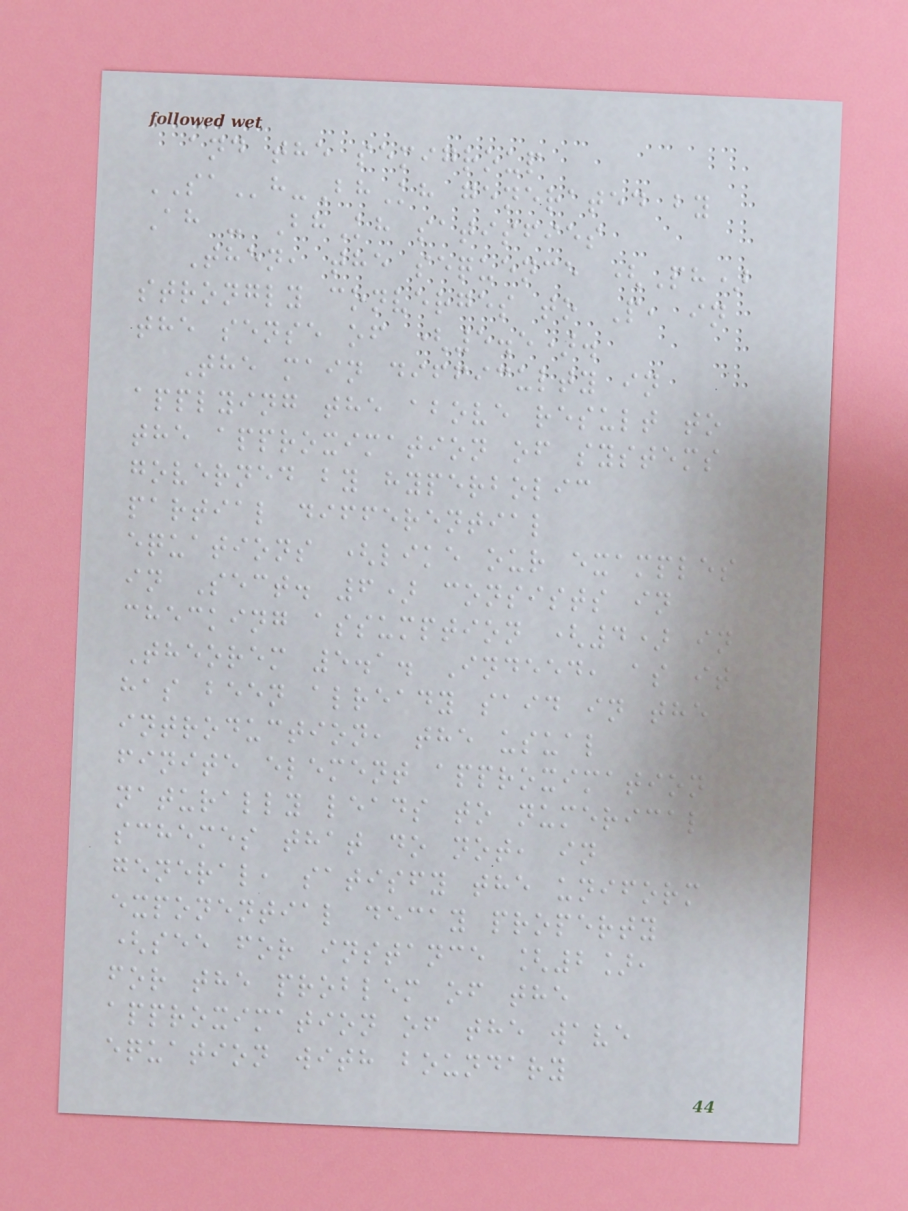and the semigroup
SAh-BhKh generated by
Ah - BhKh satisfies
Then, the sequence (Ph)
strongly converges to P, in
the sense of (5.5).
The main difficulty in
applying the above result to
the approximation of systems
governed by hyperbolic
partial differential
equations (like our examples
in Sect. 6) consists in
checking assumption (4) in
Theorem 5.1. Indeed, as it
has been already said in the
introduction, the usual
finite element approximation
naturally leads to numerical
schemes that do not, in
general, satisfy the uniform
exponential decay property
(see for instance [2],
for the problem of the
approximation of the wave
equation with boundary
